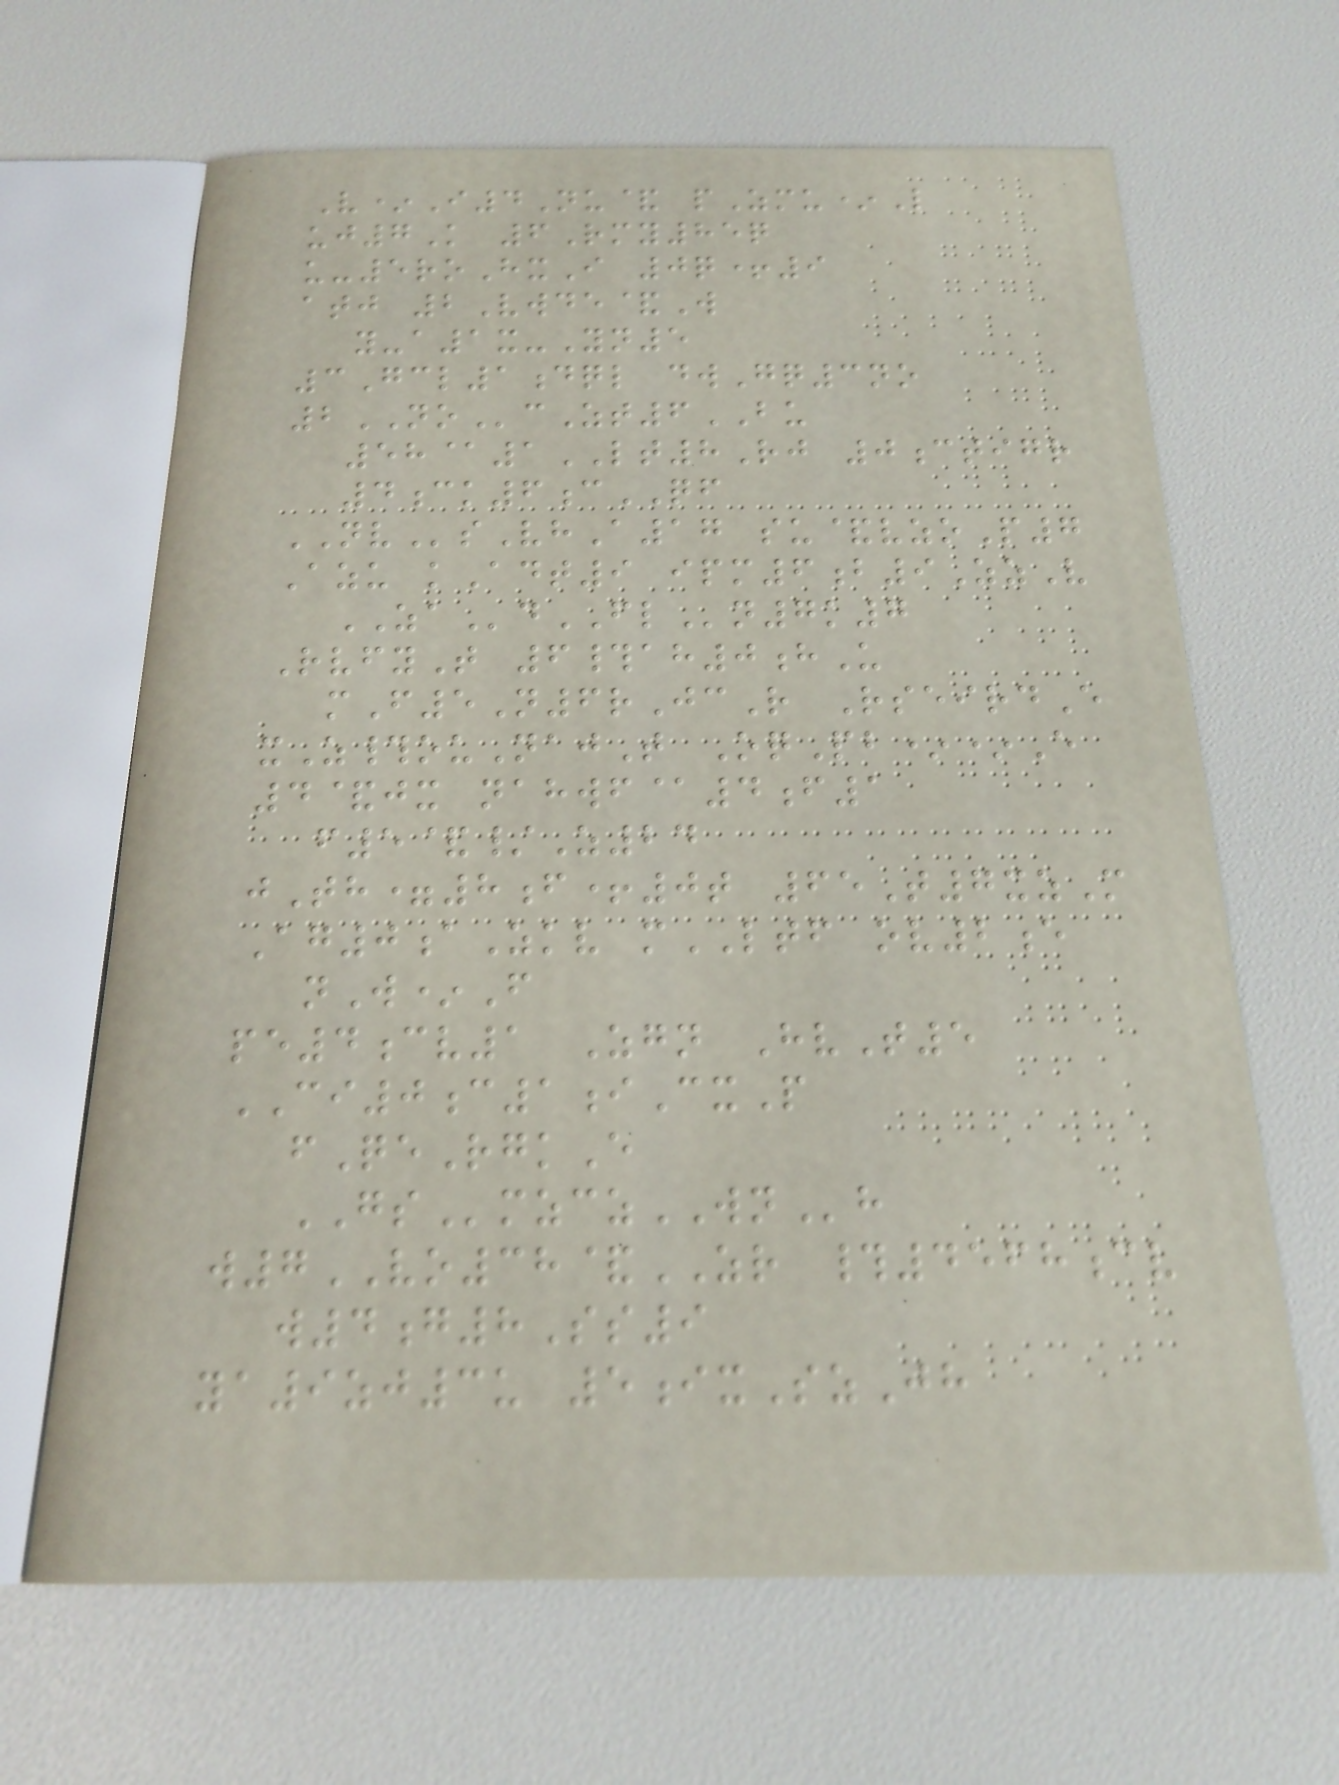V*I4Nu& pZmu*L
uj7K 6Rmy85q
u-5roHxI 0q+9
atj 2Vwde&W
y-a1x-Yn5
3Gcl1dql dwGq3no
2NOcZt6BU
58@1LT8Rj 0ctigr
4ck6cQF
NVsVhA17 su&vzoP7
Azu kAdt9 ipm6b9ZzV
ZAdFLn7k7
RvfyT 6#ah0hU
mF5N6rJcR RseirdE
xZ#ouNajT OqPb**E
4&jx nahwf@4f1
f5&/Z24
jTh=8f+0t 65T7xzM
Ag0aZkv mLTF ov2e
nW*F
pe4cv1 Zgn HvT5
CI0c1iCxP
fQeRgkE
GSmzczWNh
w7VO38&ZR #4568cv
w4g8Ss9
ya9zj3u 5ixSzJh
